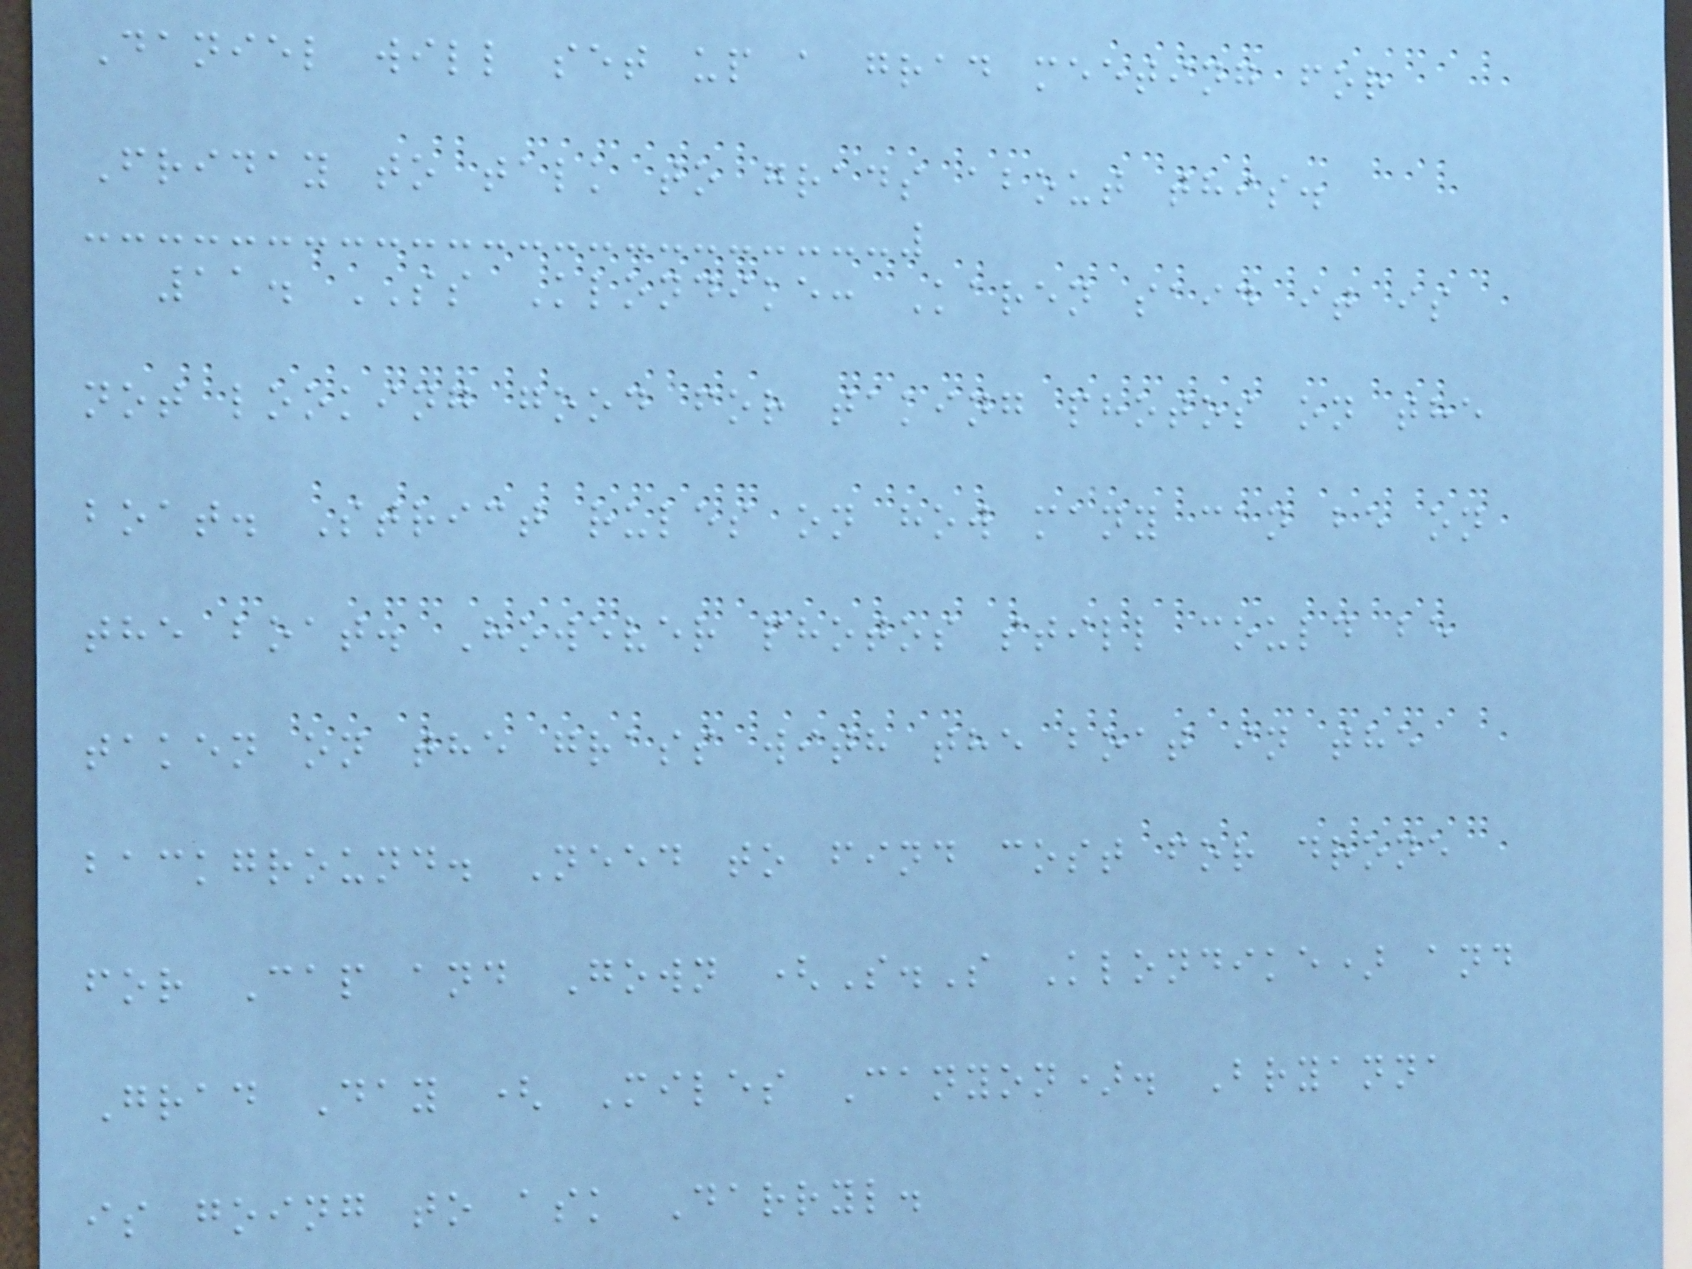Daniel will set up a grad meeting for
Friday to talk to grads about this.
11. SS Klondike: Karen said it is
not looking good for taking photos on the
boat. Strict rules on how many can be on
the boat. However photos still could be
taken on the grass with the boat in the
background. Need to find cost for drone
for Cap and Gown (S.S Klondike) and
Grad Day ( Miles Canyon). Bryanna
is going to ask Darryl.
